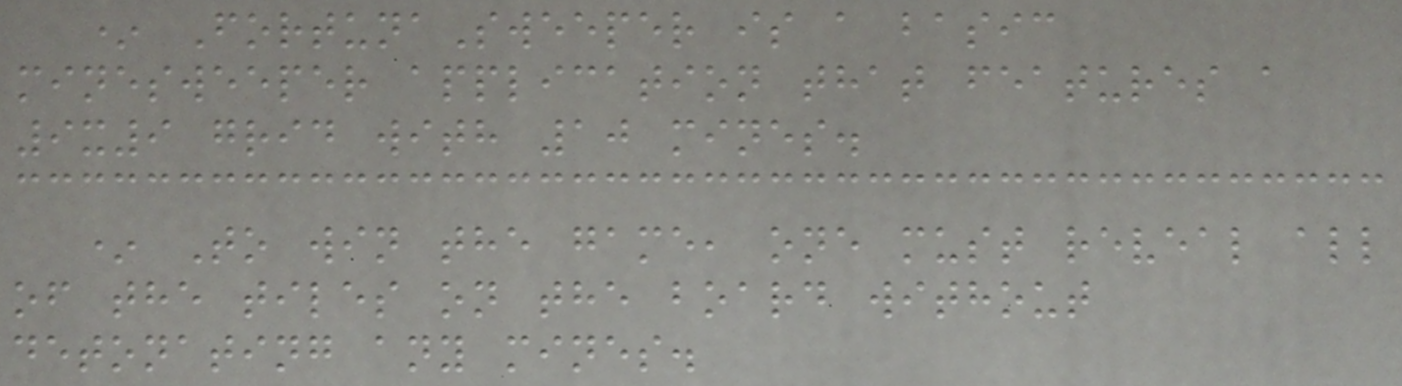* FortunaSweeper is a basic
minesweeper application that features a
9x9 grid with 10 mines.
* To win the game, one must reveal all
of the tiles on the board without
detonating any mines.
